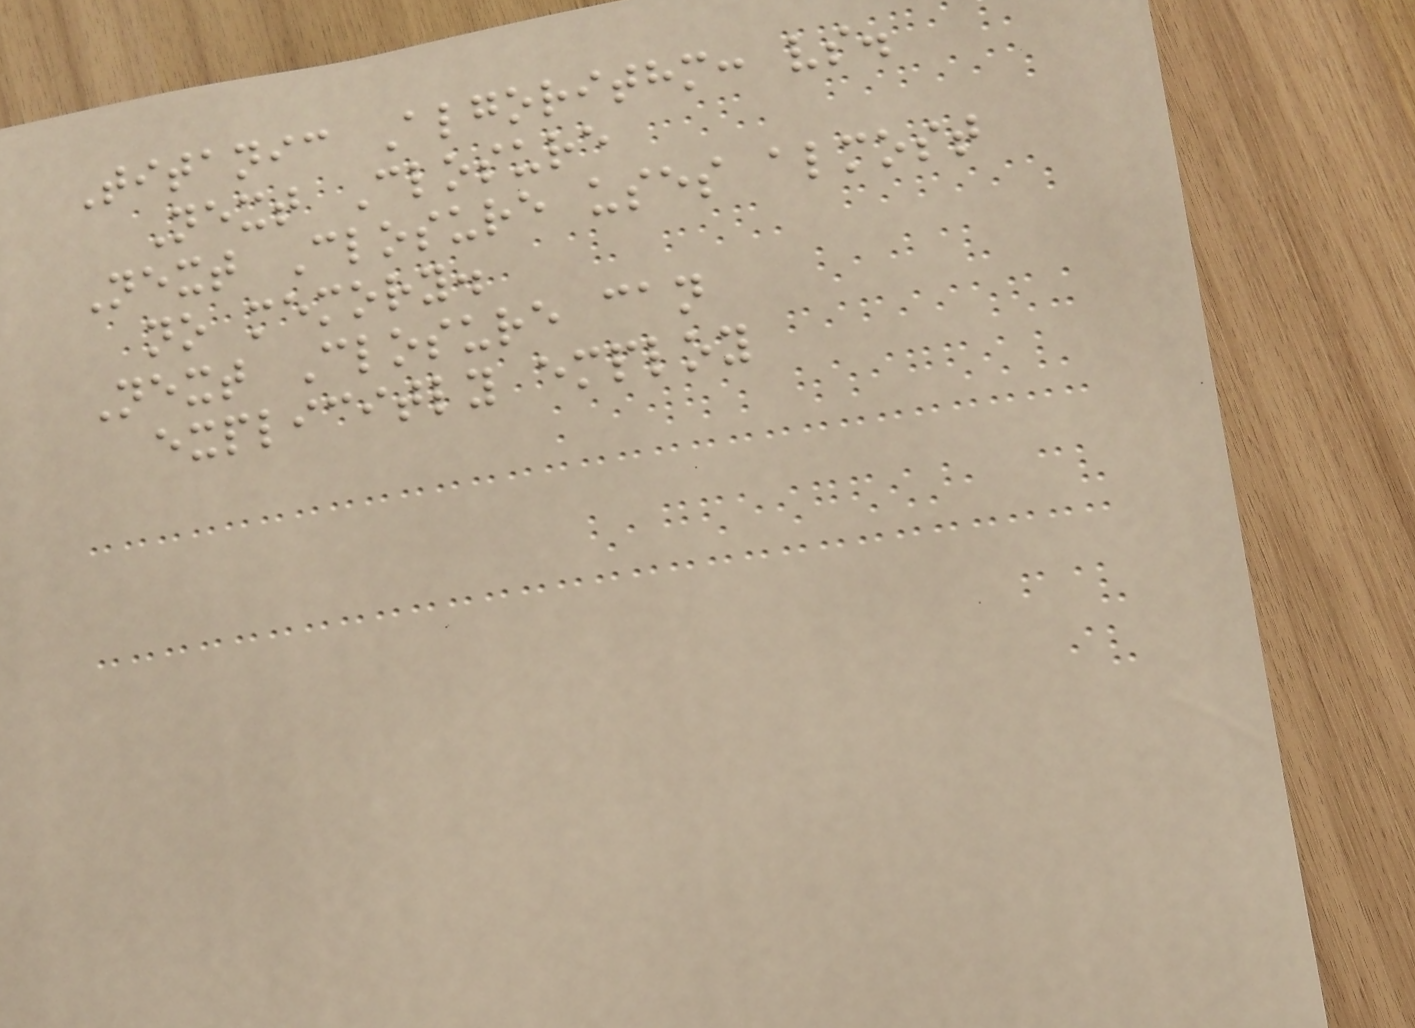Titanic Algorithm: vs.
Next Closure
Next Closure uses almost
no memory.
Next Closure can
explicitly employ
